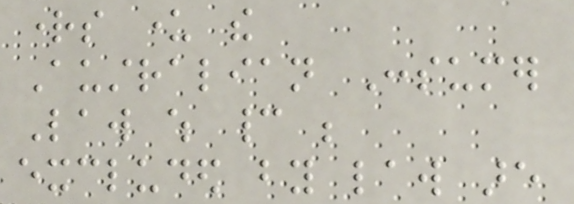rights under the
Australian Consumer
Law which cannot be
excluded by law are
